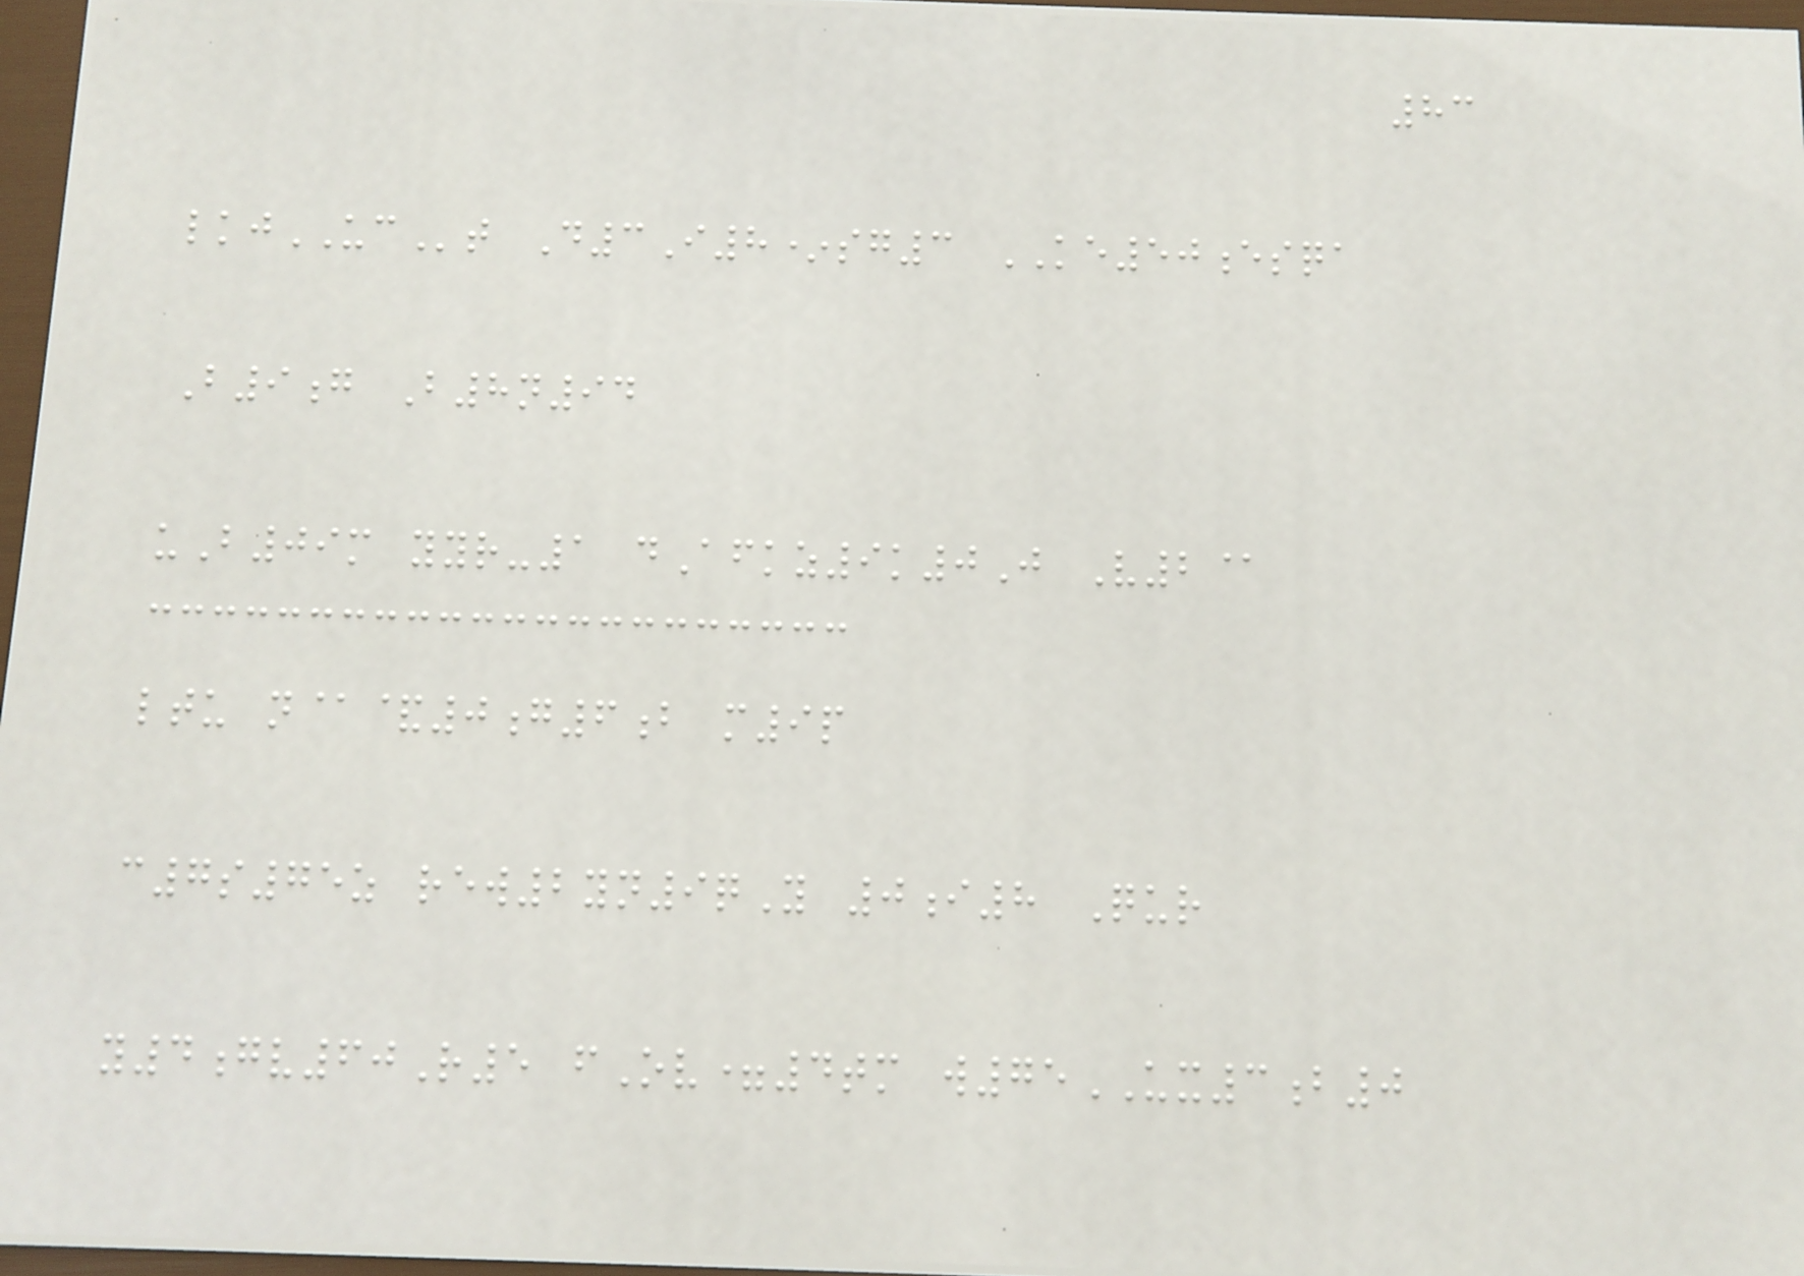83
lkjUCt D3I8*sg3 KE50esqa
B9g B8n94
uB09m yyr-1 dAfkz9k0J V2@
ltu n@&0g6b m9p
c7s75z rew2yn9qY 0i8 Qur
y4gv60R5 fOv=4tm w75UX3b0
